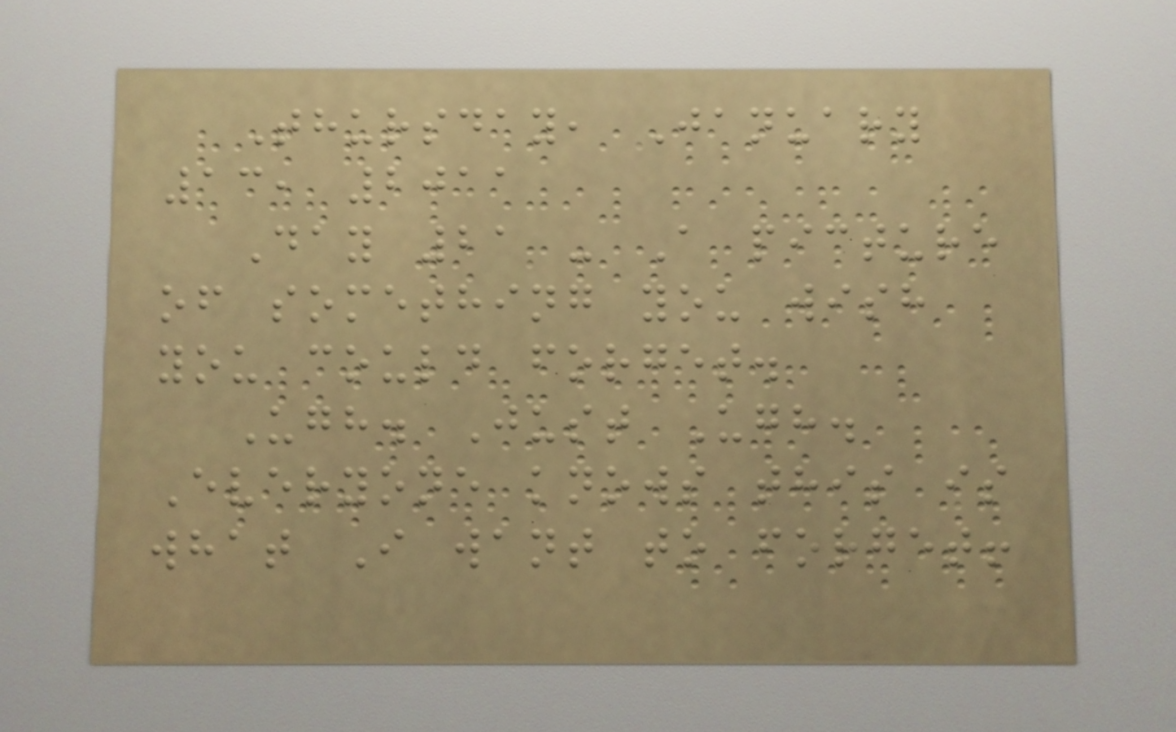Thursday, January
13, 2011
Day 21 - A picture
of something you wish
you could forget.
Ugh. Just Ugh.
Everyone knows this is
what I want to forget!
